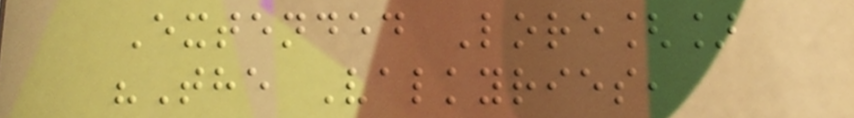Extended Lore[]
"The Valkyries,
